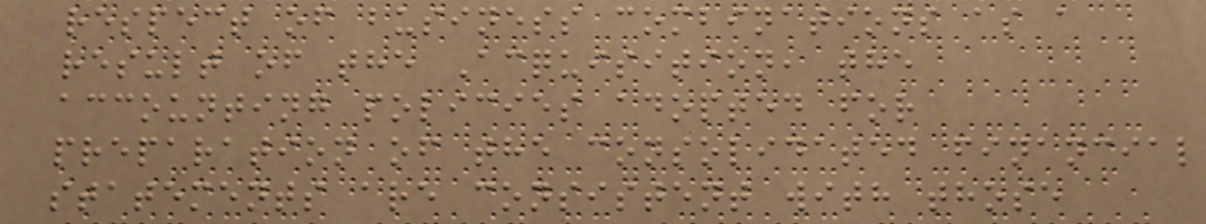respect of business combinations as a
result of the Acquisition, the
accounting policies adopted for
preparation of the consolidated financial
statements are consistent with those
